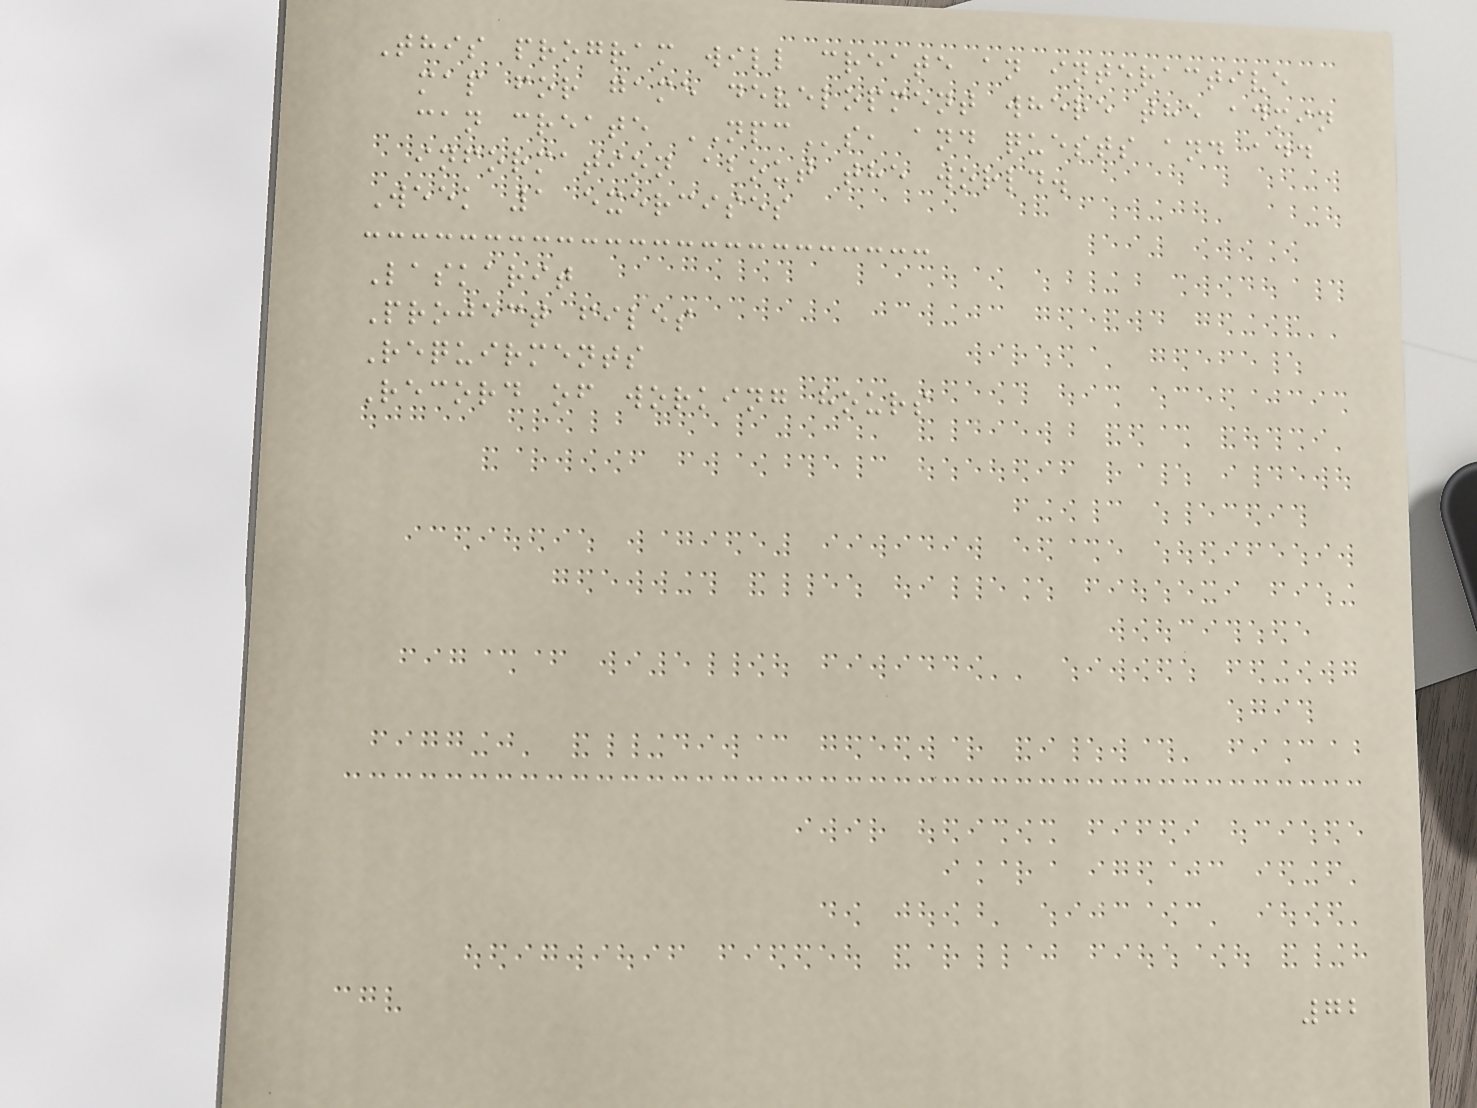This program will create an interactive
map for game development where the admin
can create NPCs, and quests and add
information about the world.
Week 1 exercises
Laskarit
Project files
Requirments
Record of working hours
72
